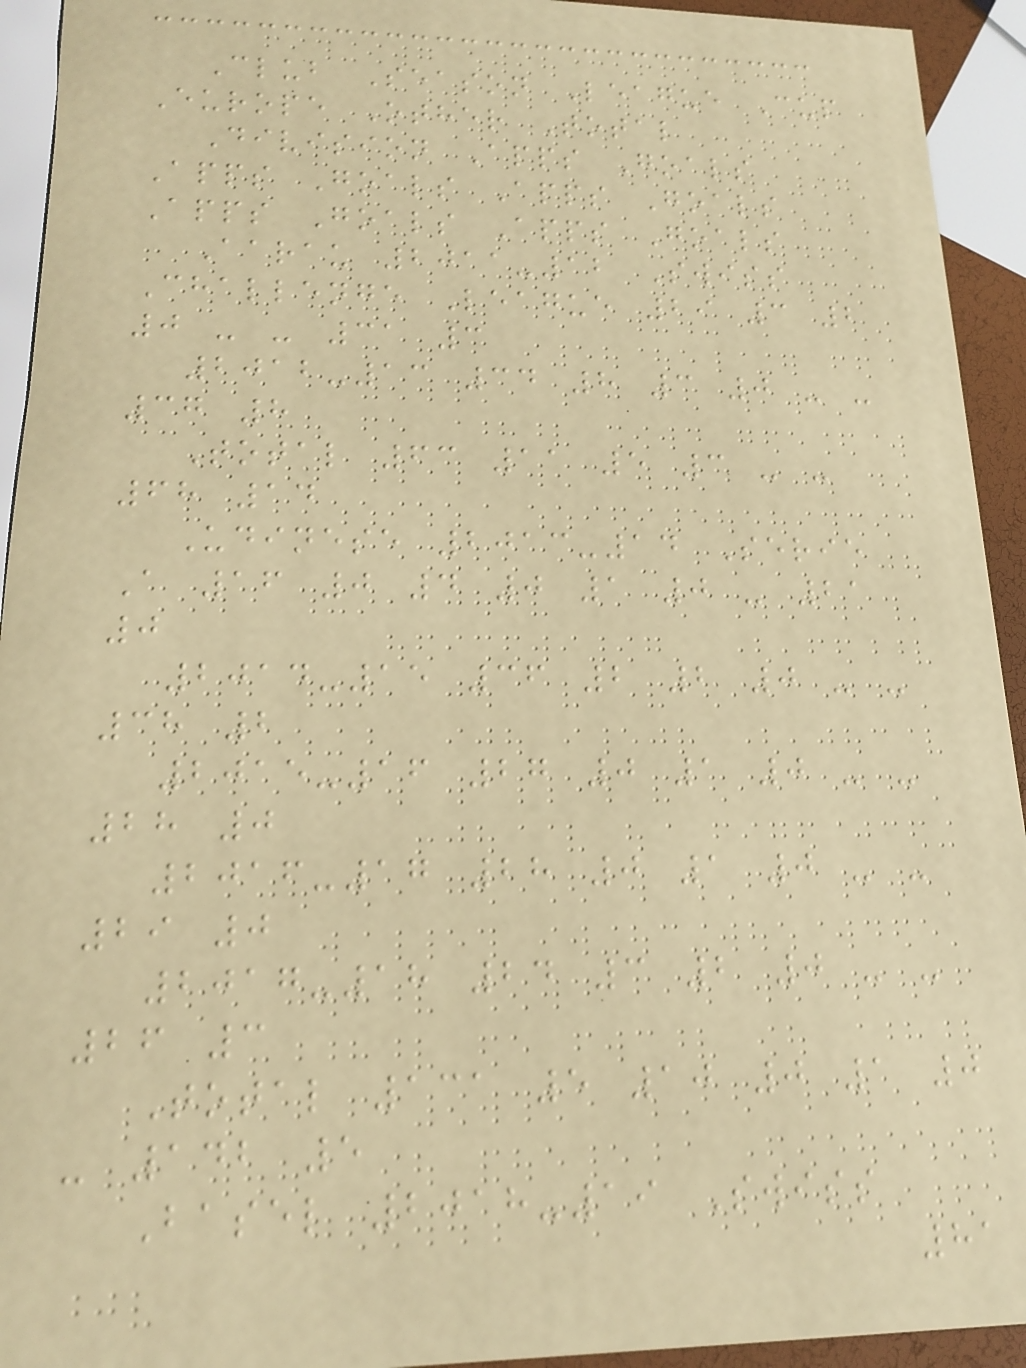Club Season League Cup
Europe Other Total
Division Apps Goals
Apps Goals Apps Goals
Apps Goals Apps Goals
Aarau 2011-12 Swiss
Challenge League 29 3 2
0 - - 31 3
2012-13 34 8 3 0 - -
37 8
Total 63 11 5 3 - -
68 14
Udinese 2013-14 Serie
A 16 0 4 0 1 0 - 21
0
2014-15 36 2 2 0 - -
38 2
2015-16 27 0 1 0 - -
28 0
2016-17 28 0 1 0 - -
29 0
2017-18 24 3 2 0 - -
26 3
Total 131 5 10 0 1 0
- 142 5
Basel 2018-19 Swiss
81
